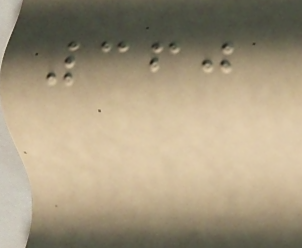360
